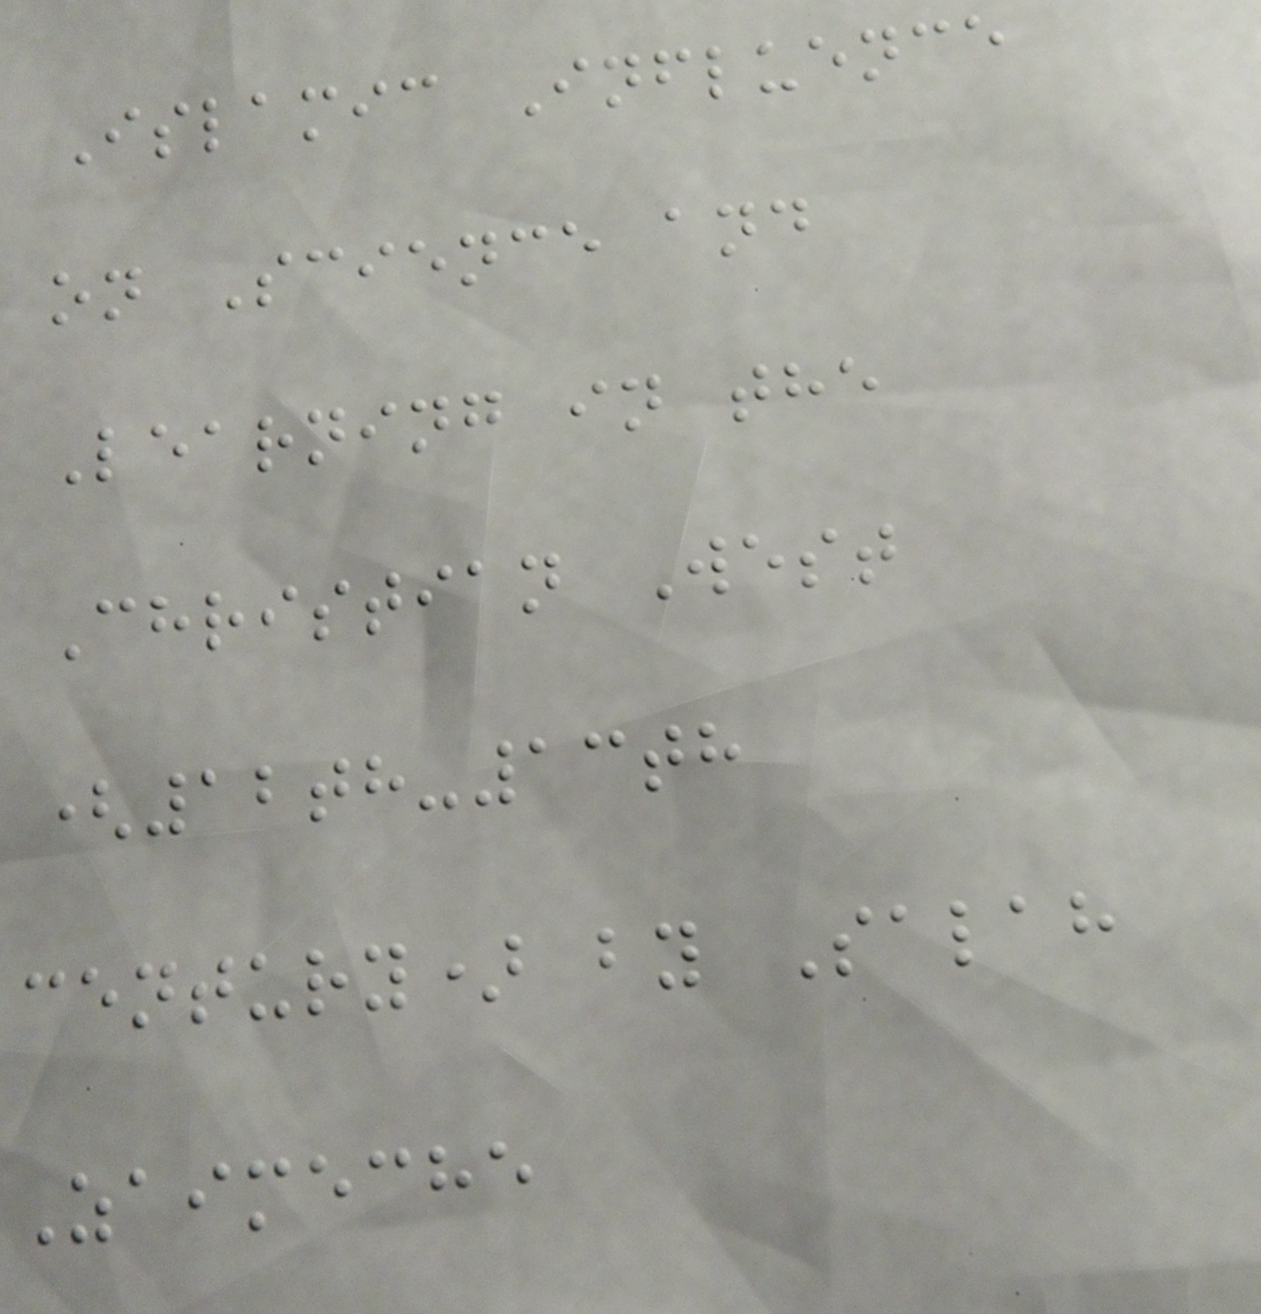Islamic Influence
on Science and
Learning in the
Christian West
(12th-13th
century) by Salah
Zaimeche
